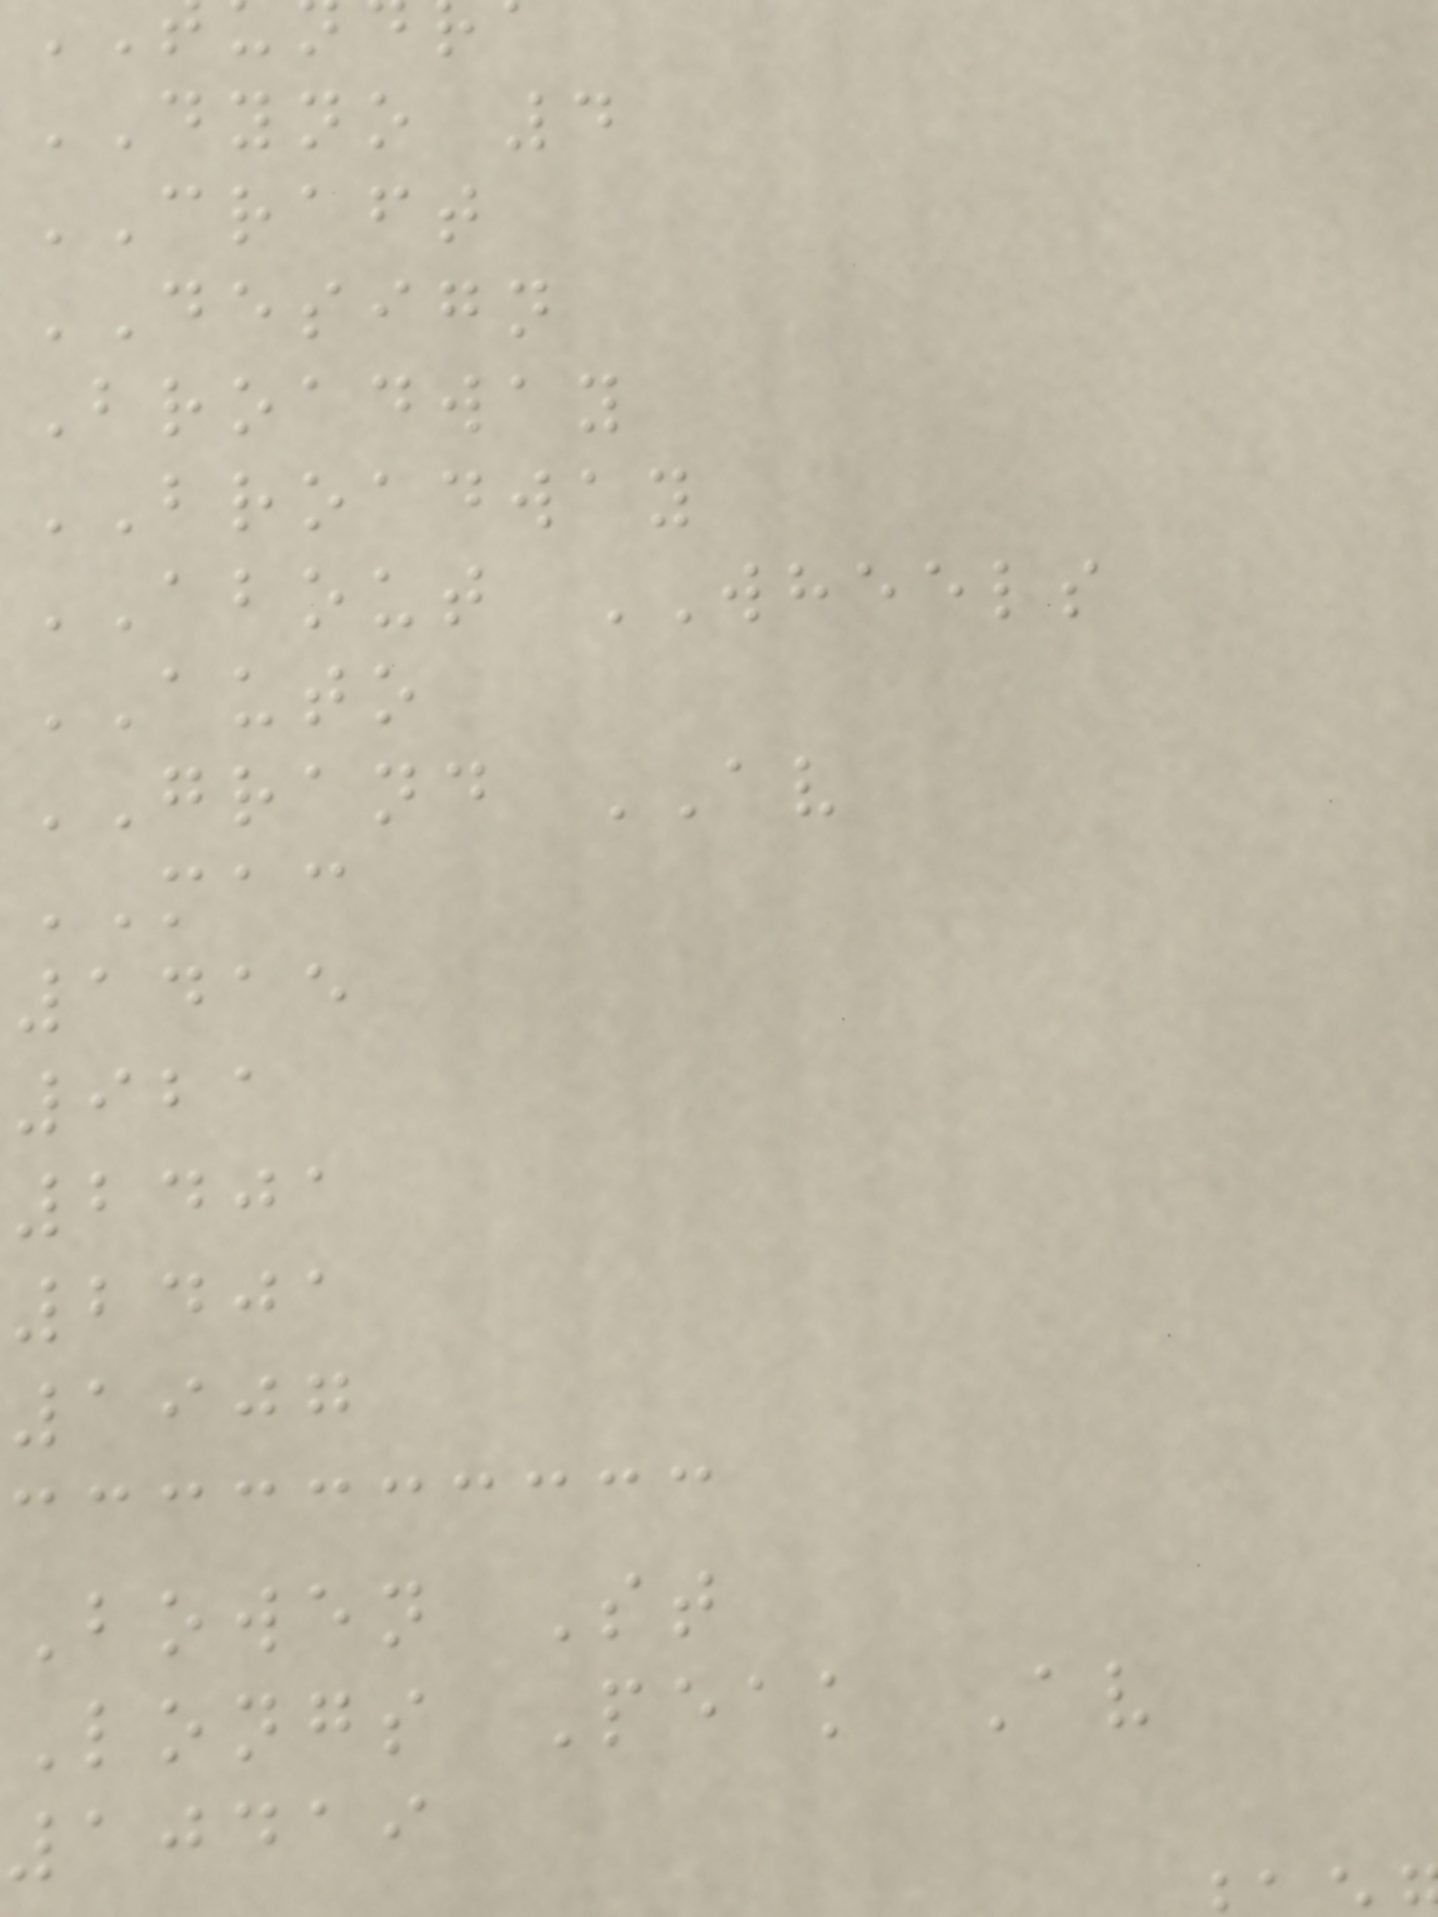DYNO 4
CRAFT
DESIGN
Broadway
BROADWAY
ABOUT WHEELS
AUTO
GRAND AV
MAC
1415
921
2401
2401
1907
Bowen St
Longs Peak Av
10419
